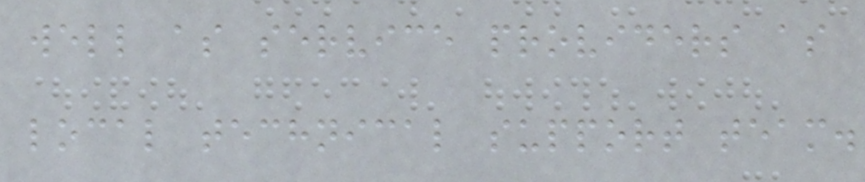well as service providers as
local technical support team.
